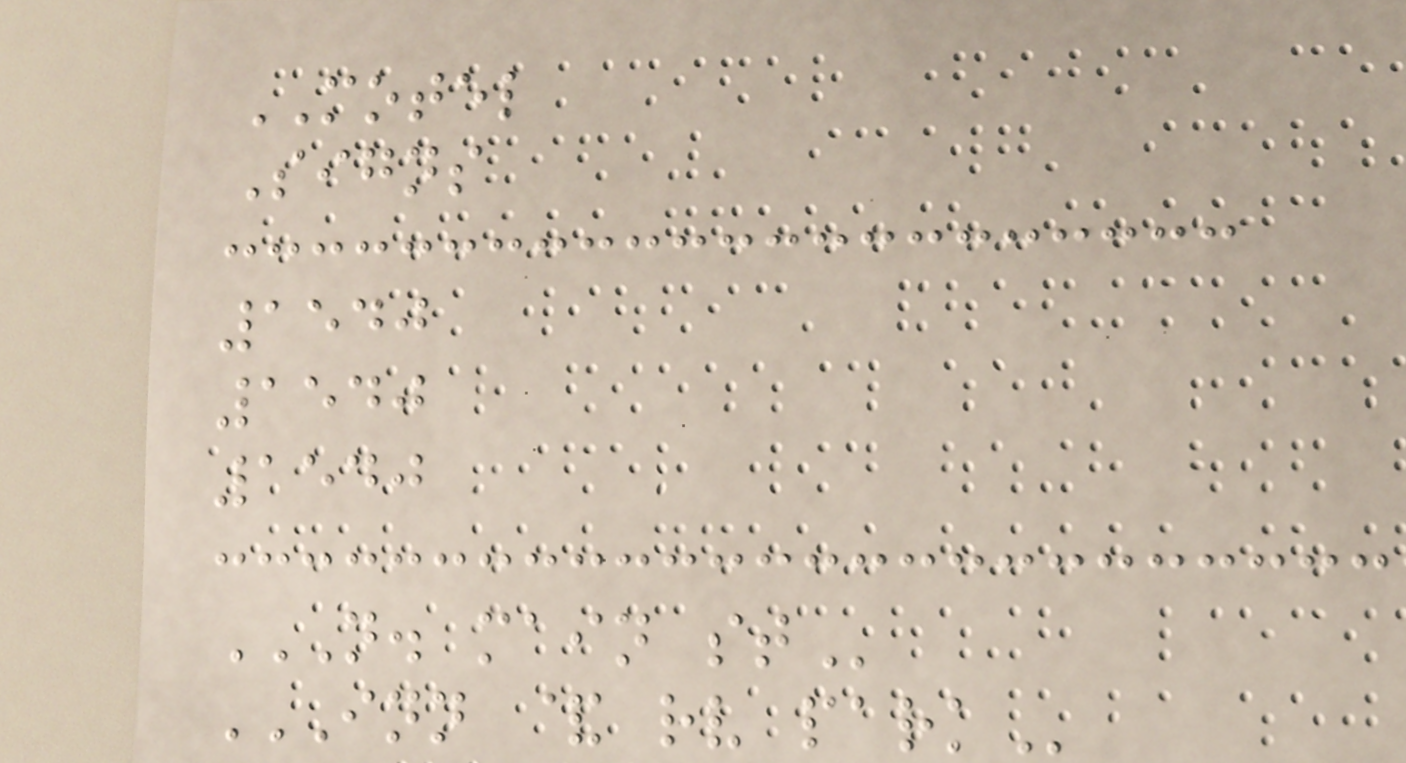MOTEL
Signs
1540
1540
1540
N. MAIN ST
INN & RV PARK
